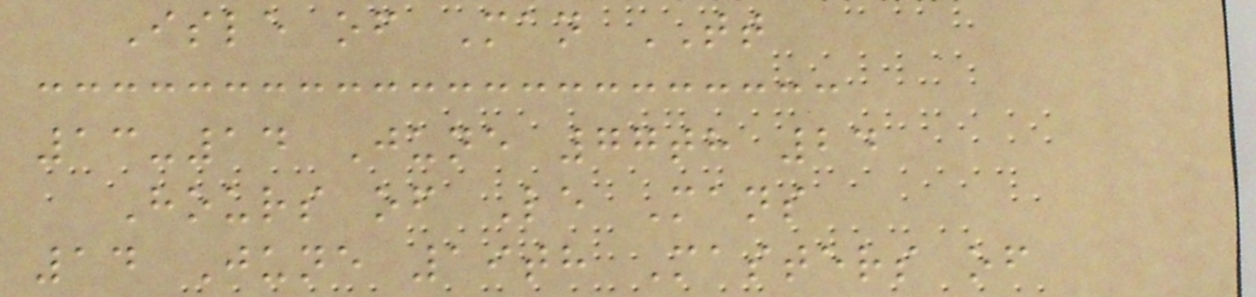Isle of Man TT
13-14 June 77th 24
Hours of Le Mans
14 June 19th Masters of
